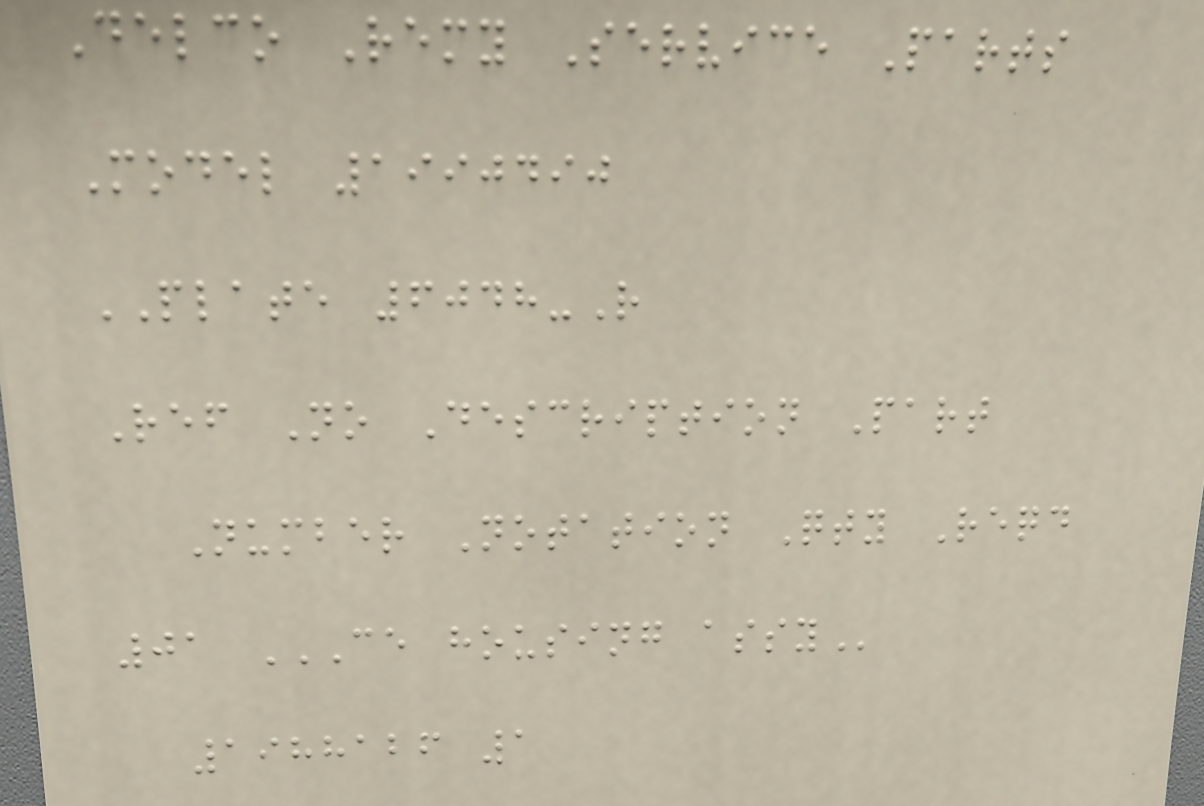Delco Remy Service Parts
Model 1990490
PLATE 6048-R
Ref No Description Part
Number Notation Qty Reqd
01 CE HOUSING ASSY
1988126 1
